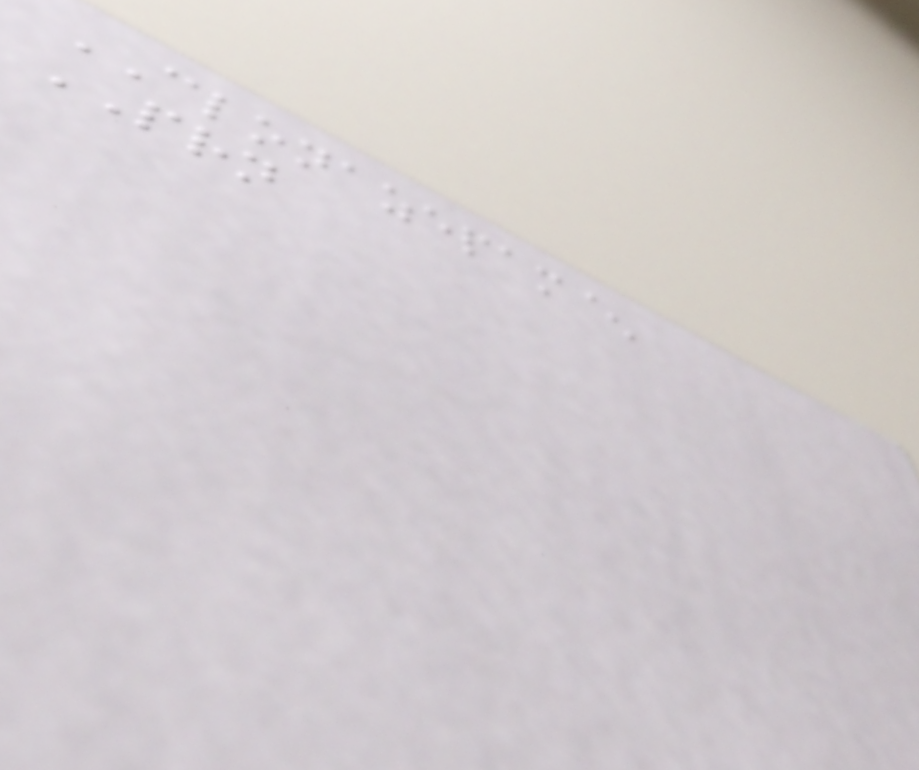CLONAZEPAM^
PRN
